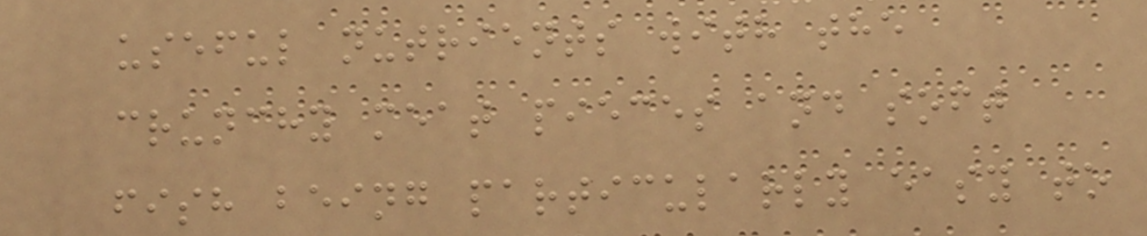useful nutrients with the
crunchy meat pieces and soft
fish being particularly easy to
